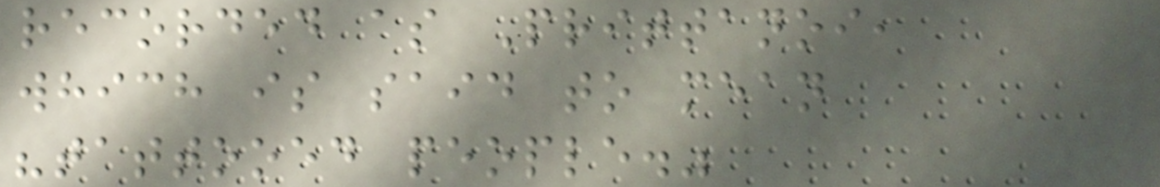recorded as Prittanoi,
which is said to mean
"tattooed people."
